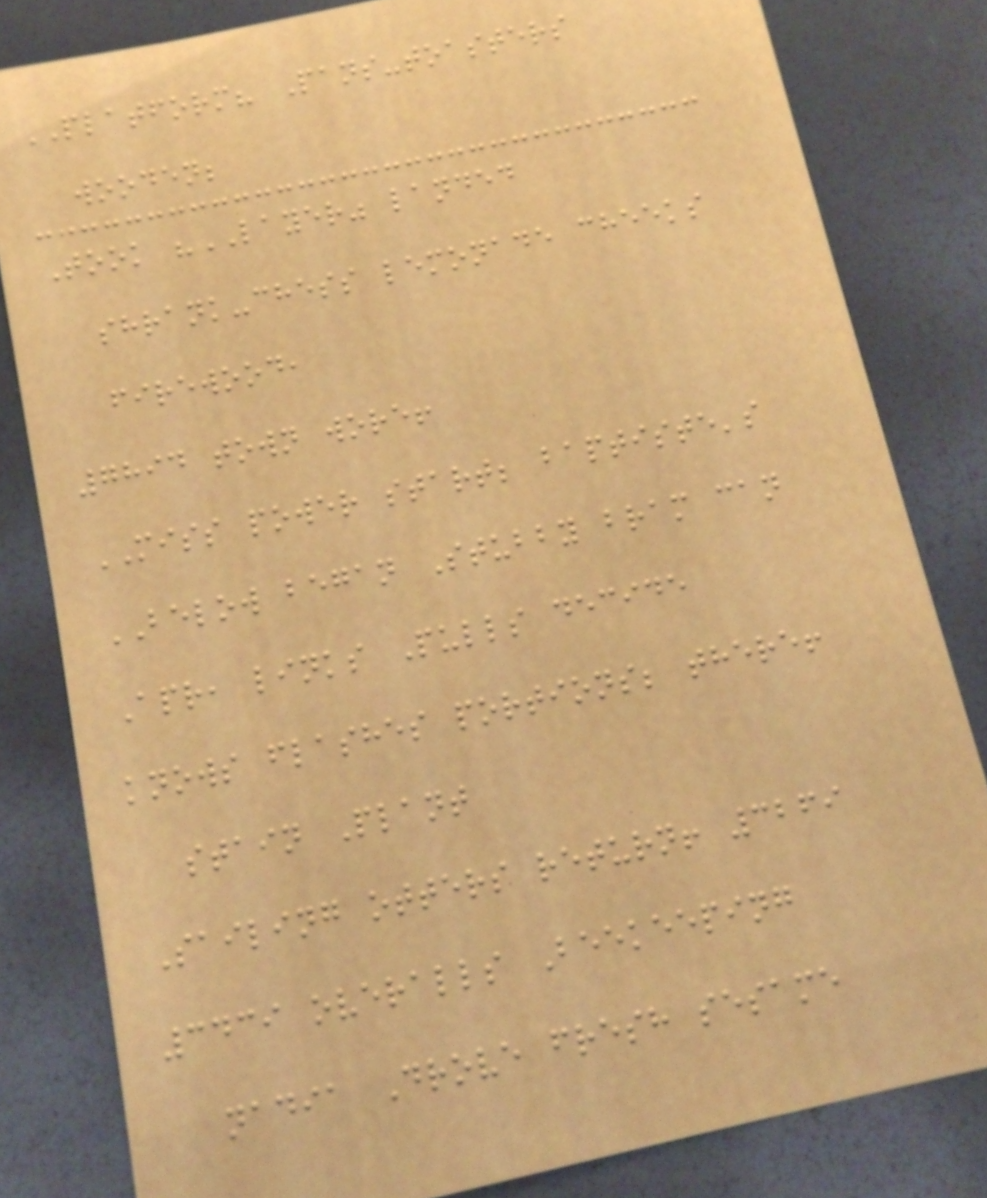PLATFORM? Pans-toasters
wooden;
Took "LAYER" landed
shrank-chess lemonade cheeks
firewood,
7894 town wore!
MISS power start; baptiste's
BELOW began Stubby bram can
Apr, links Pulls decide
knows flashes portions; there!
stain Plant
Sailing otters return! 3269
3439 overalls Beekeeping
nadia Drove fresh sesame
